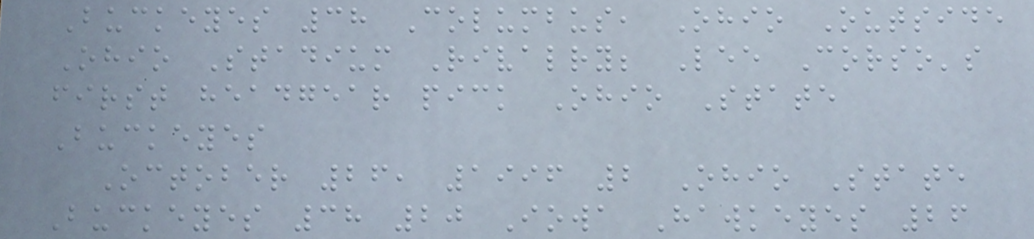Buckeyes 38 Columbus, Ohio Outside
Ohio Stadium Rivalry; Lee Corso's
first headgear pick Ohio State
Buckeyes
October 26, 1996 2 Ohio State
Buckeyes 38 20 Iowa Hawkeyes 26
